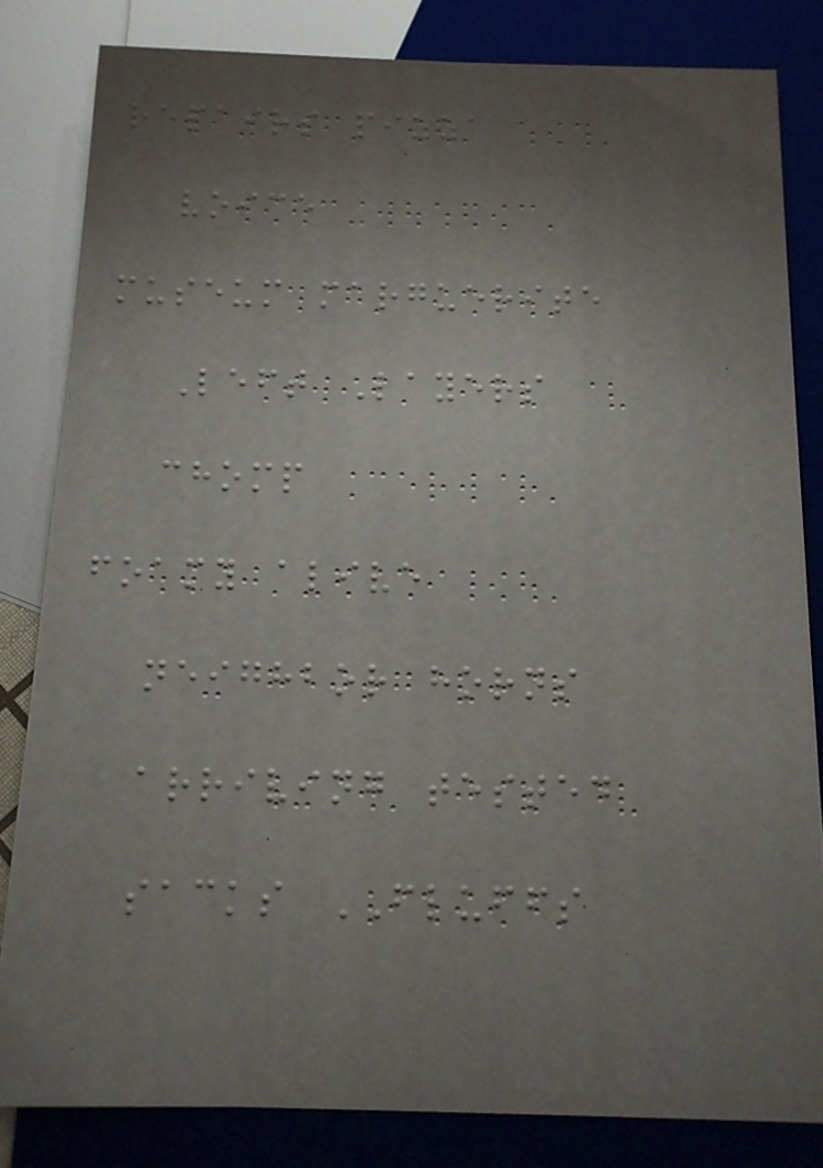repairs pizza
voice
museum marguerite
Left Layers
chomp
foamy alive
neighbor horns
arriving tested
sacks FLUFFS
